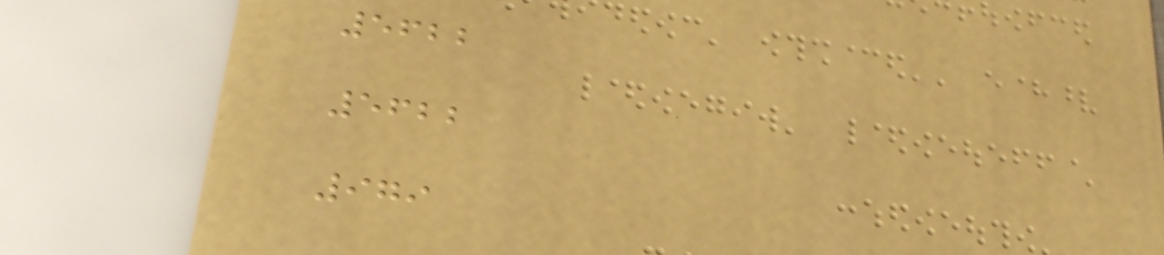5622
5622
979
